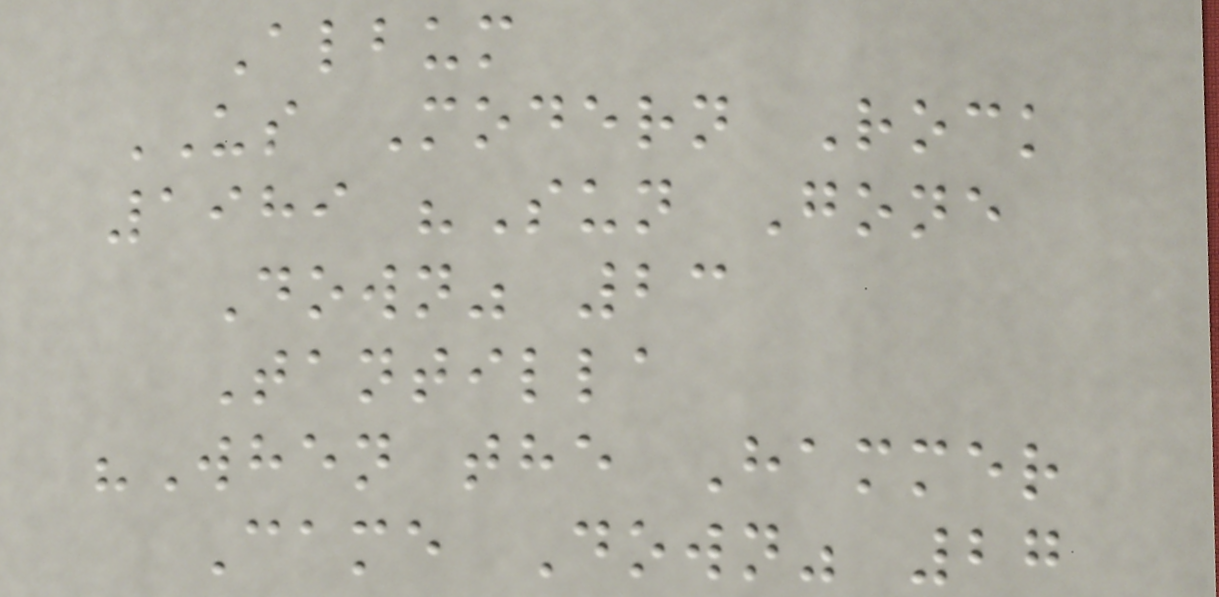Album
US Modern Rock
1989 "Sun Gone
Down" 23
Tantilla
"When the Hammer
Came Down" 27
